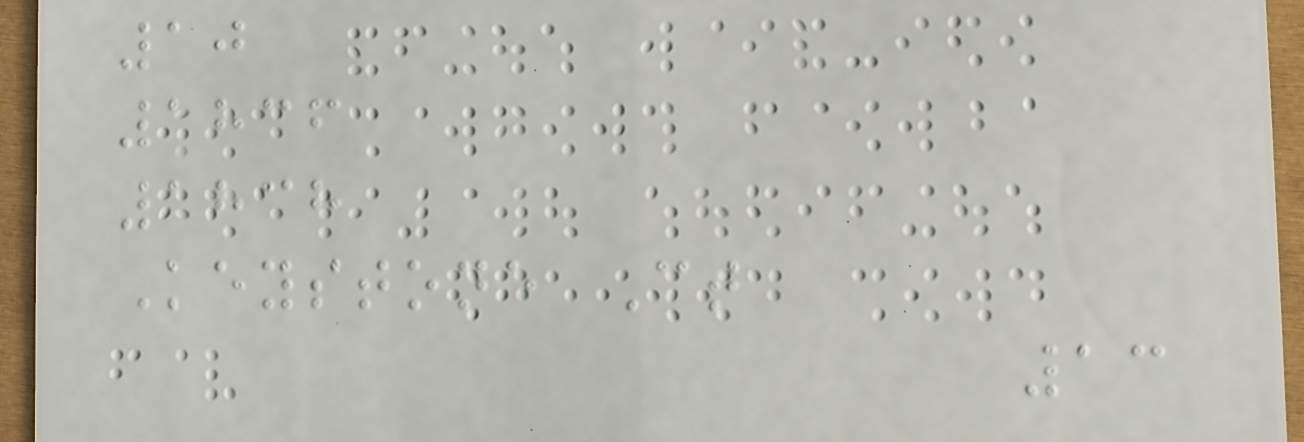10
1836
1838
Keystone Ct
13
